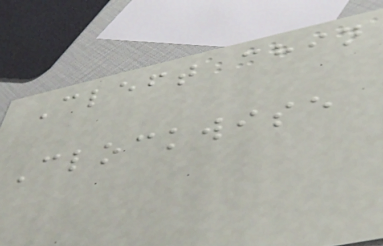Cleft chin
Clockwise
